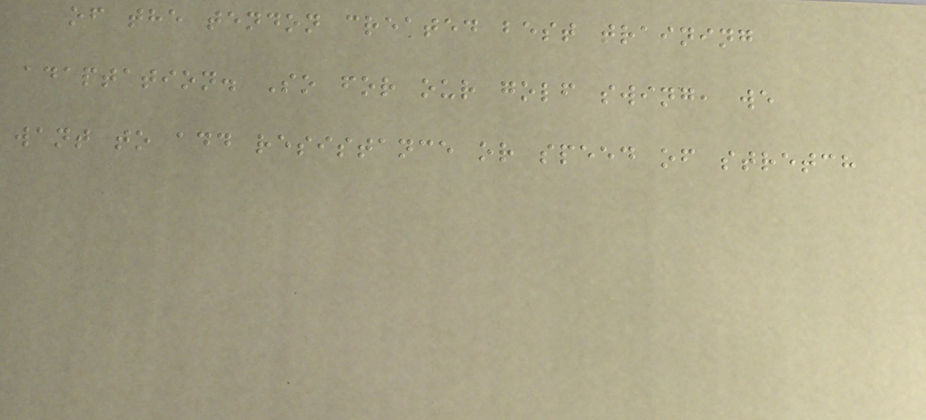of the tendon created best training
adaptation. So for our golf swing, we
want to add resistance or speed of stretch
